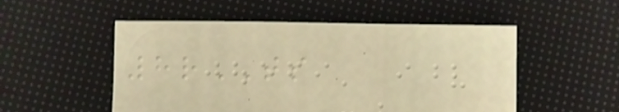8rTS
